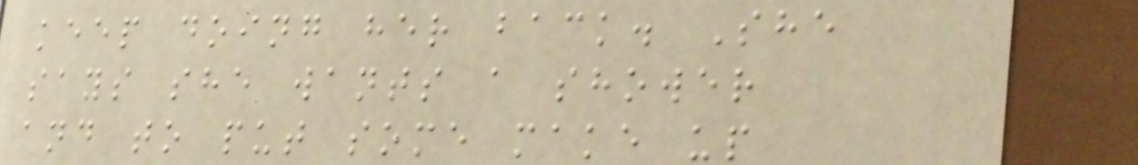keep doing her back. She
says she wants a shower
and to put some make up
